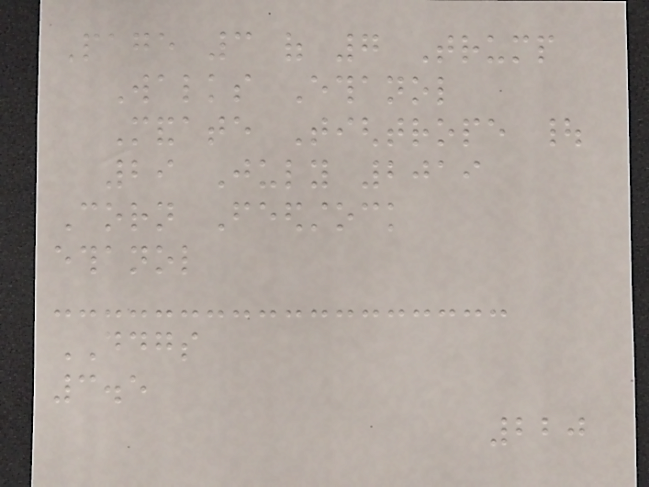Page 3 of 7 Trump
Walks Ethanol
Mandate Tightrope |
29 July 2019
Corn Feedstock
ethanol
DDGS
3.5
220
